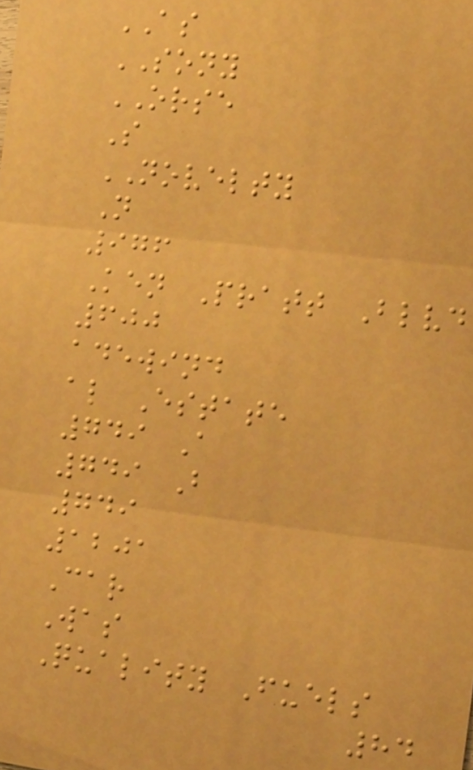AS
SONY
ORSE
S
NOVELTY
N
976
Ken Pratt Blvd
600
adewind
al Estate
749 A
749 B
749
1201
Car
Was
Quality Fuels
84
